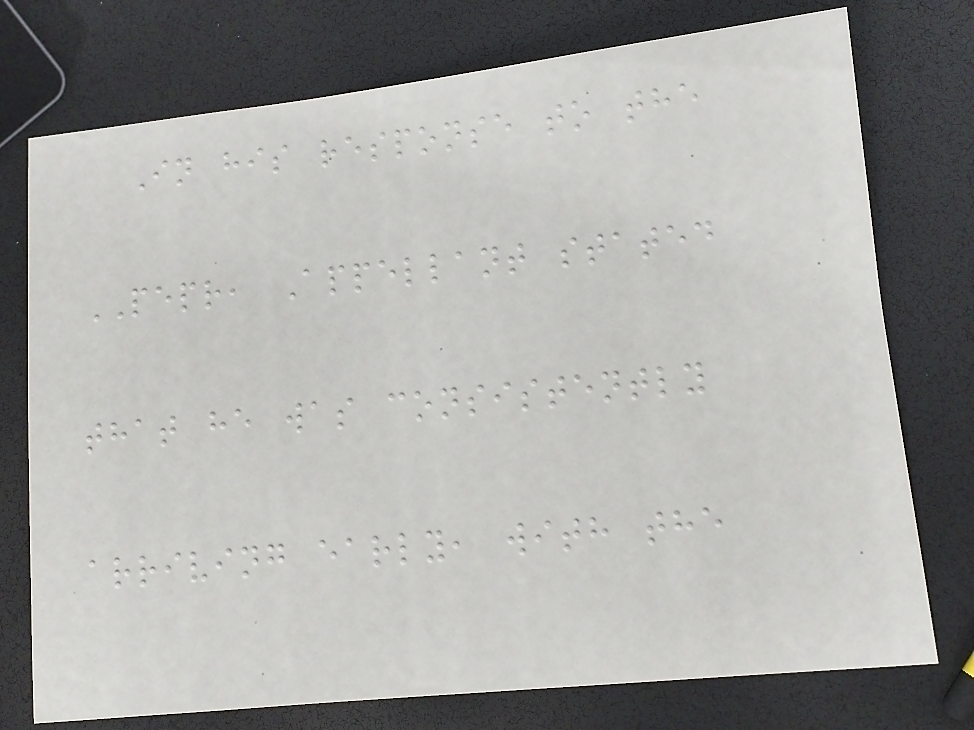In his response to the
PEPR, Appellant stated
that he was consistently
arriving early, with the
